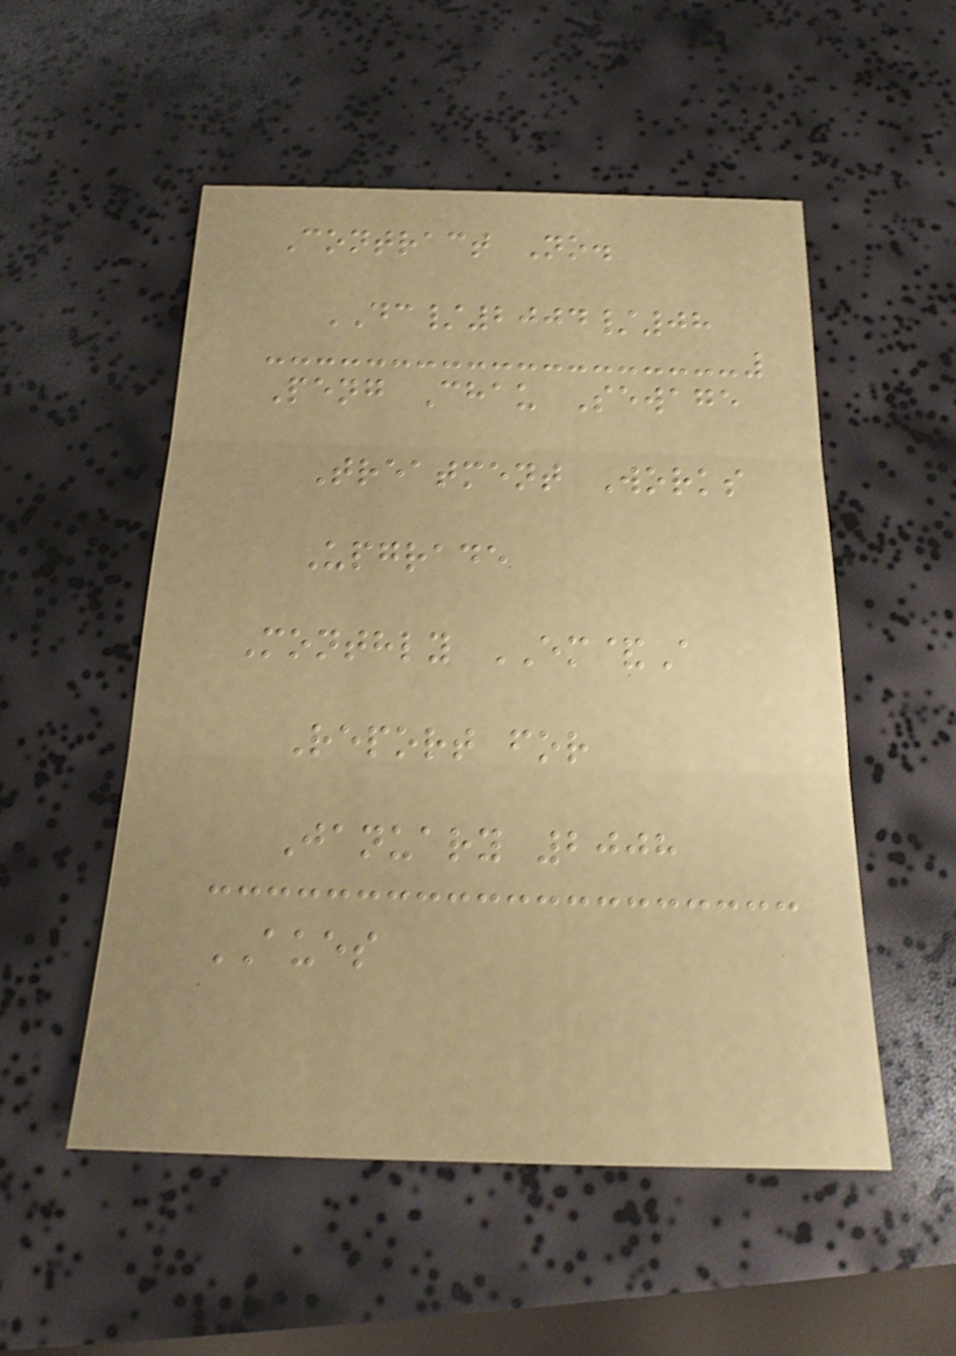Contract No.
DC/2004/08
Peng Chau Sewage
Treatment Works
Upgrade
Monthly EM&A
Report for
January 2008
AUES
